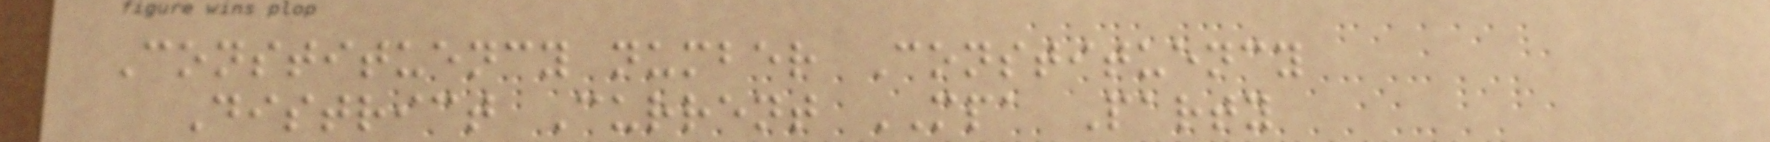Constituency number Constituency
District Current MPA Party
